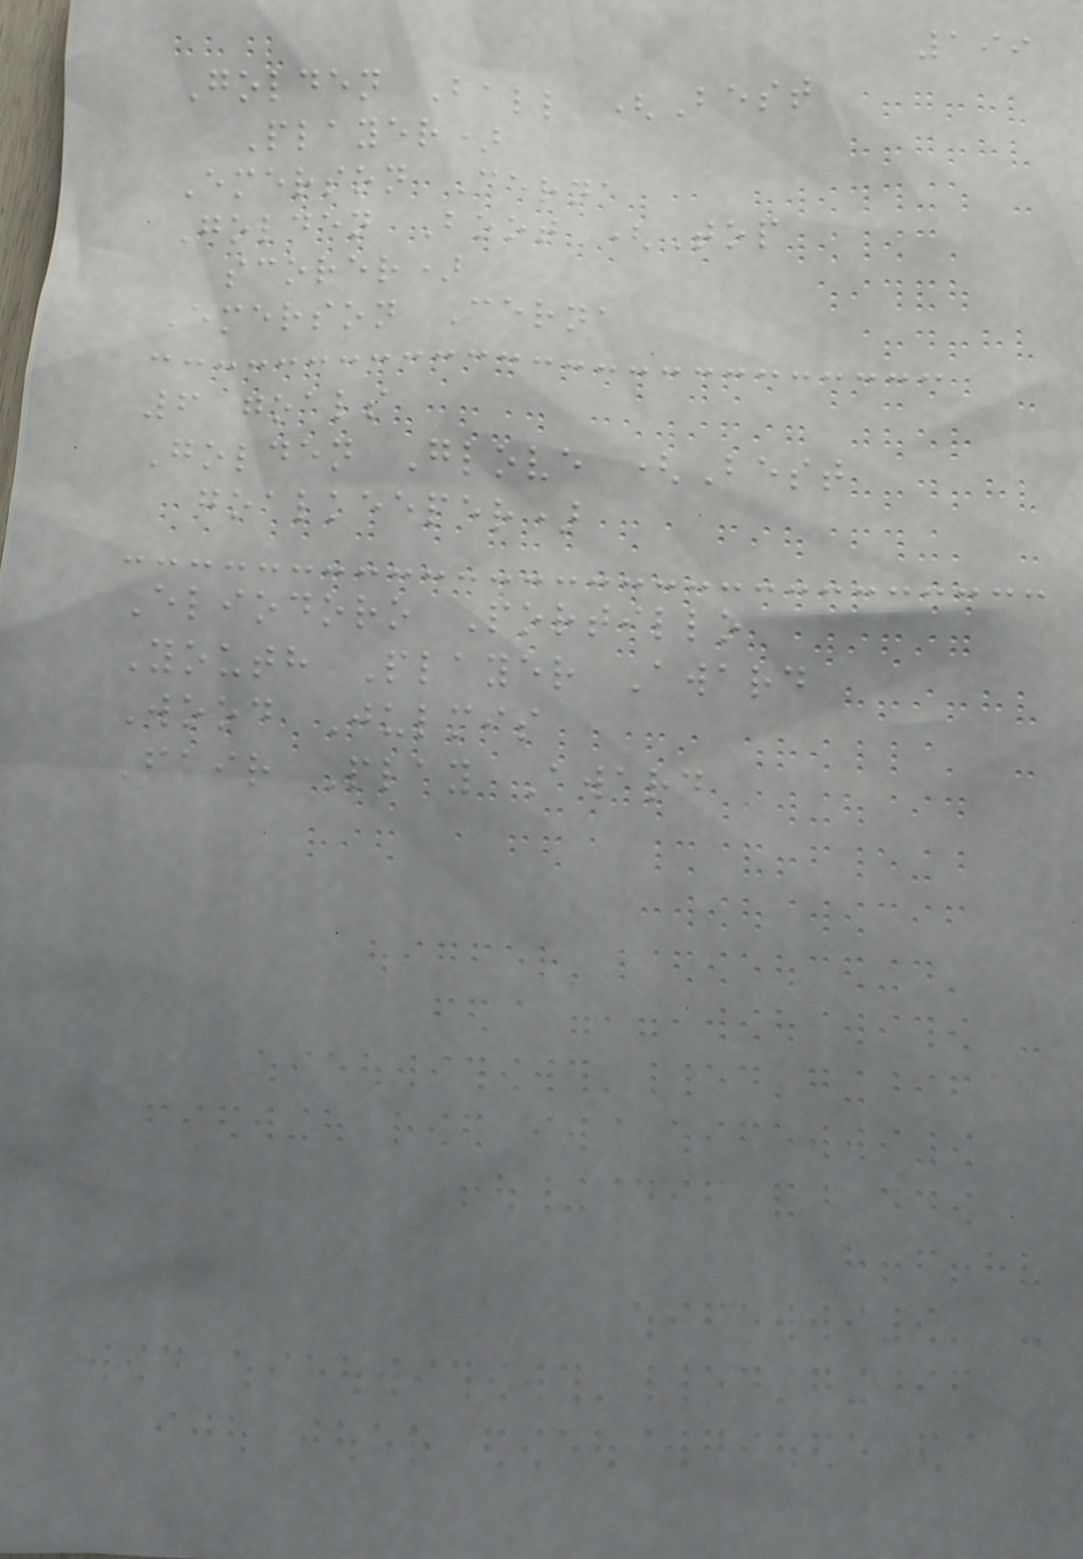199
Golden Ball (Best
Player)
Emerson Cerna
Golden Boot (Top
scorer)
Emerson Cerna
6 goals
Golden Glove (Best
goalkeeper)
Eliodoro Portillo
Youth Player Award
Wood Julmis
Fair Play Award
